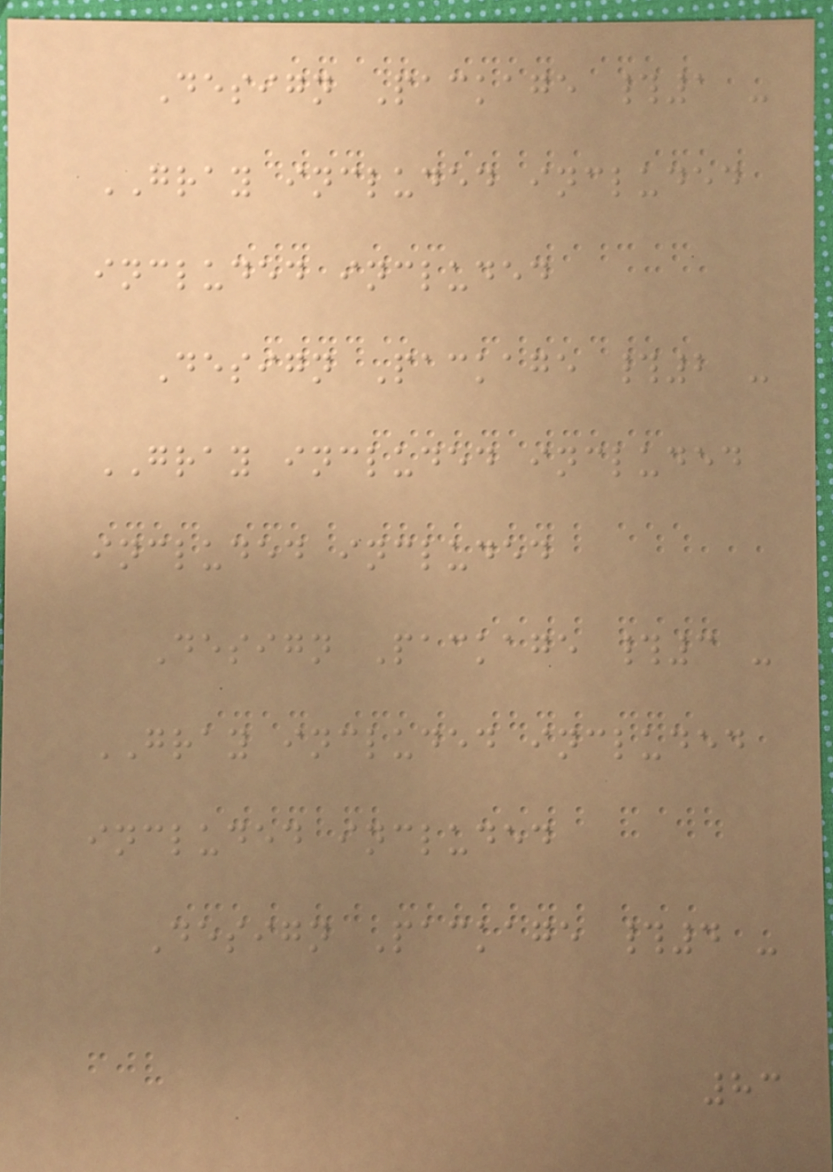Design Package #1 -
GRAY included included
included included
Design Package #2 -
GRAY included included
included included
Design Package #3 -
GRAY included included
included included
Design Package #4 -
83
